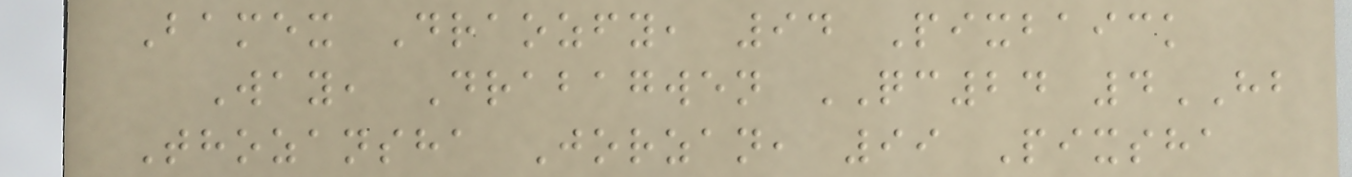Bamex Draozfy, 94 Pixbaick
Way, Drabagwen QC24 4HB
Thozansha Jorzan, 99 Pixsha
